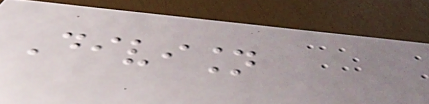Division
